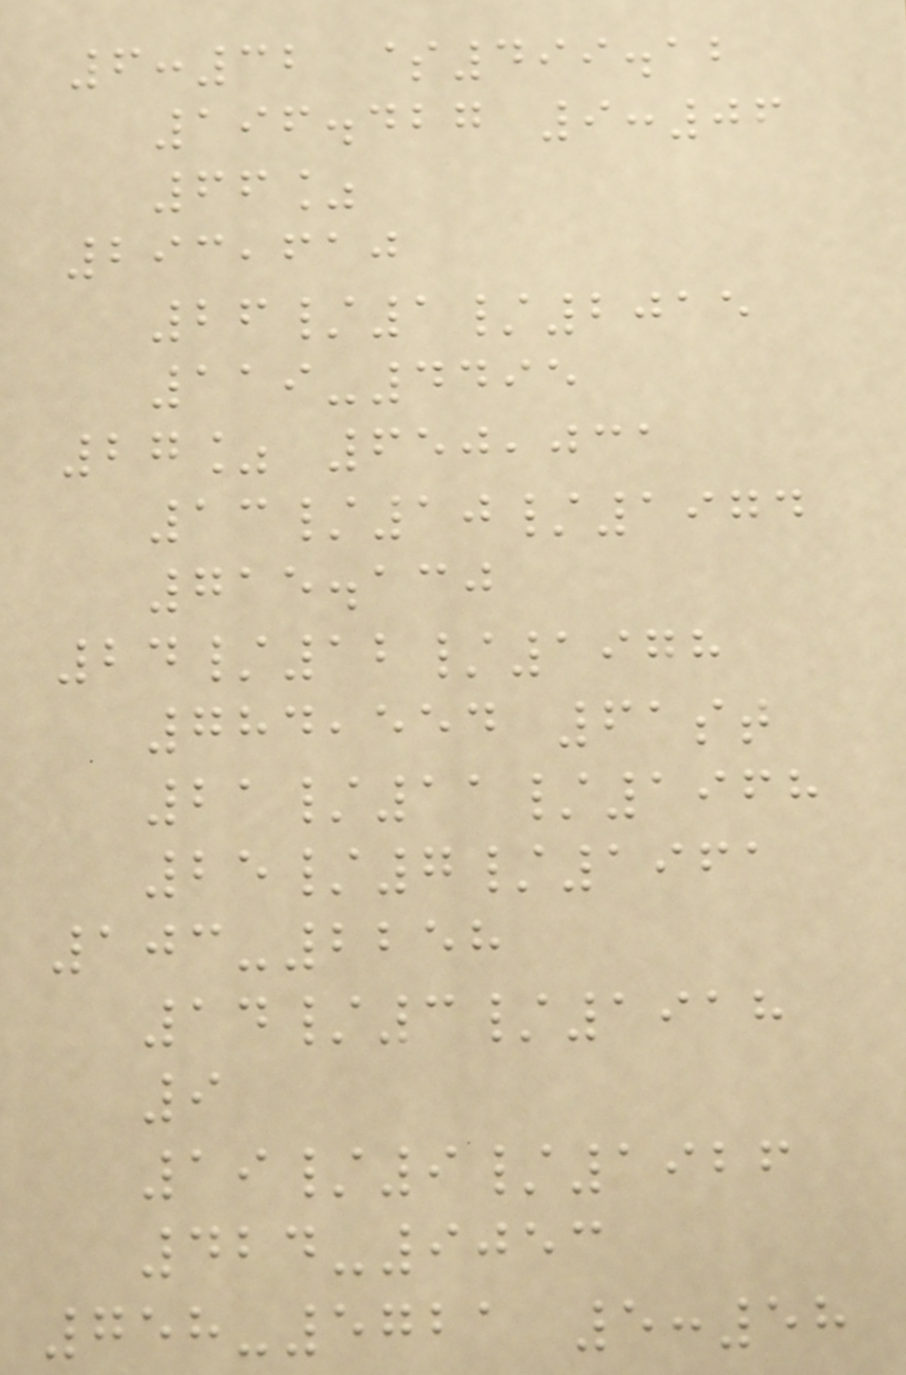6:32 $499.12
196.427 9:06
66%
293,610
26/1/2015
119-4495
27% 650,031
13/10/1974
715.130
24/12/1978
784,554 61st
21/11/1968
25/7/1961
103-2258
14/3/1918
9
19/9/1926
424-9053
758-5721 5:58
